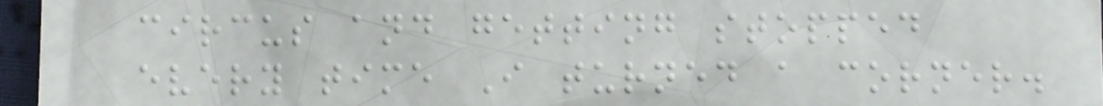circus and getting stopped
every time I turned a corner.
